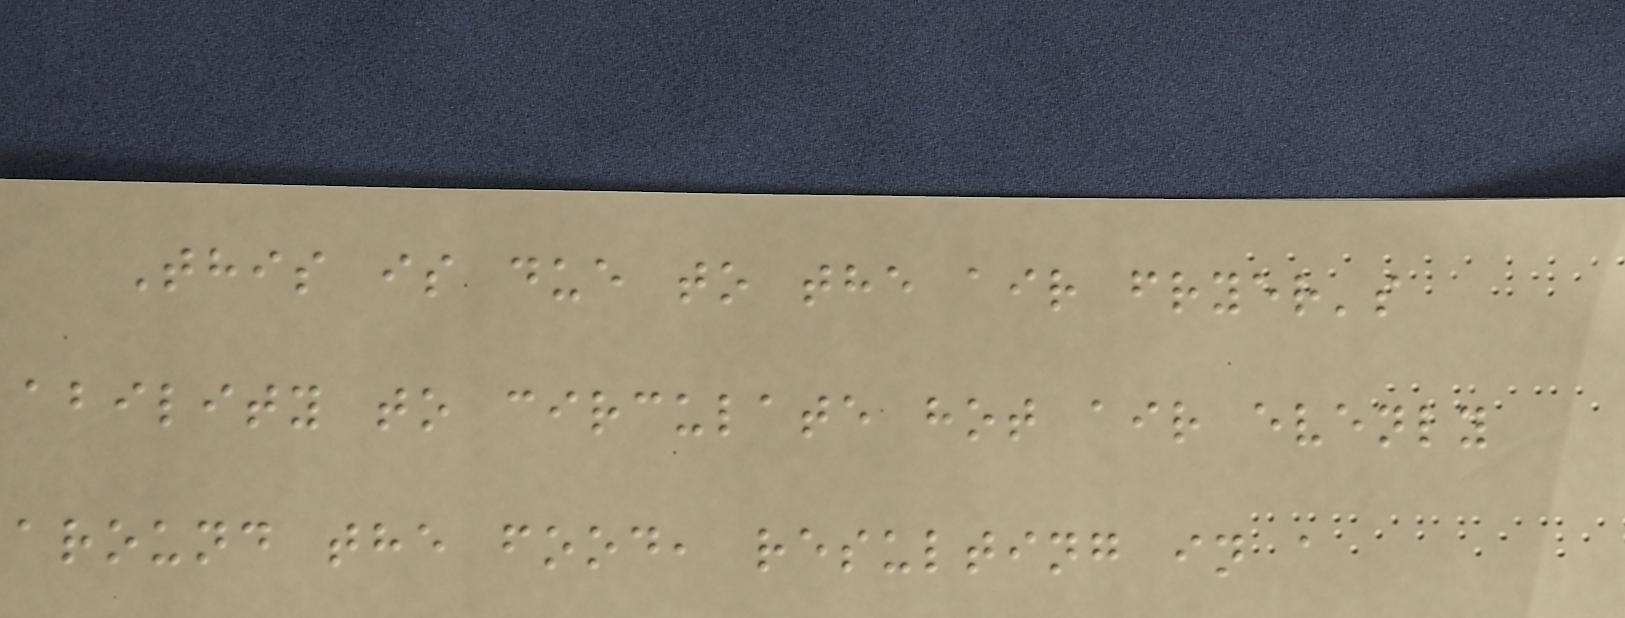This is due to the air fryer's
ability to circulate hot air evenly
around the food, resulting in a
